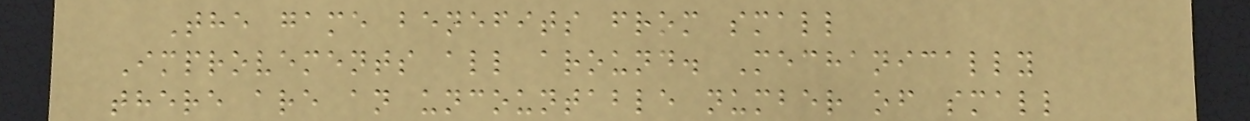The game benefits from small
Improvements all around. Mechanically
there are an uncountable number of small
